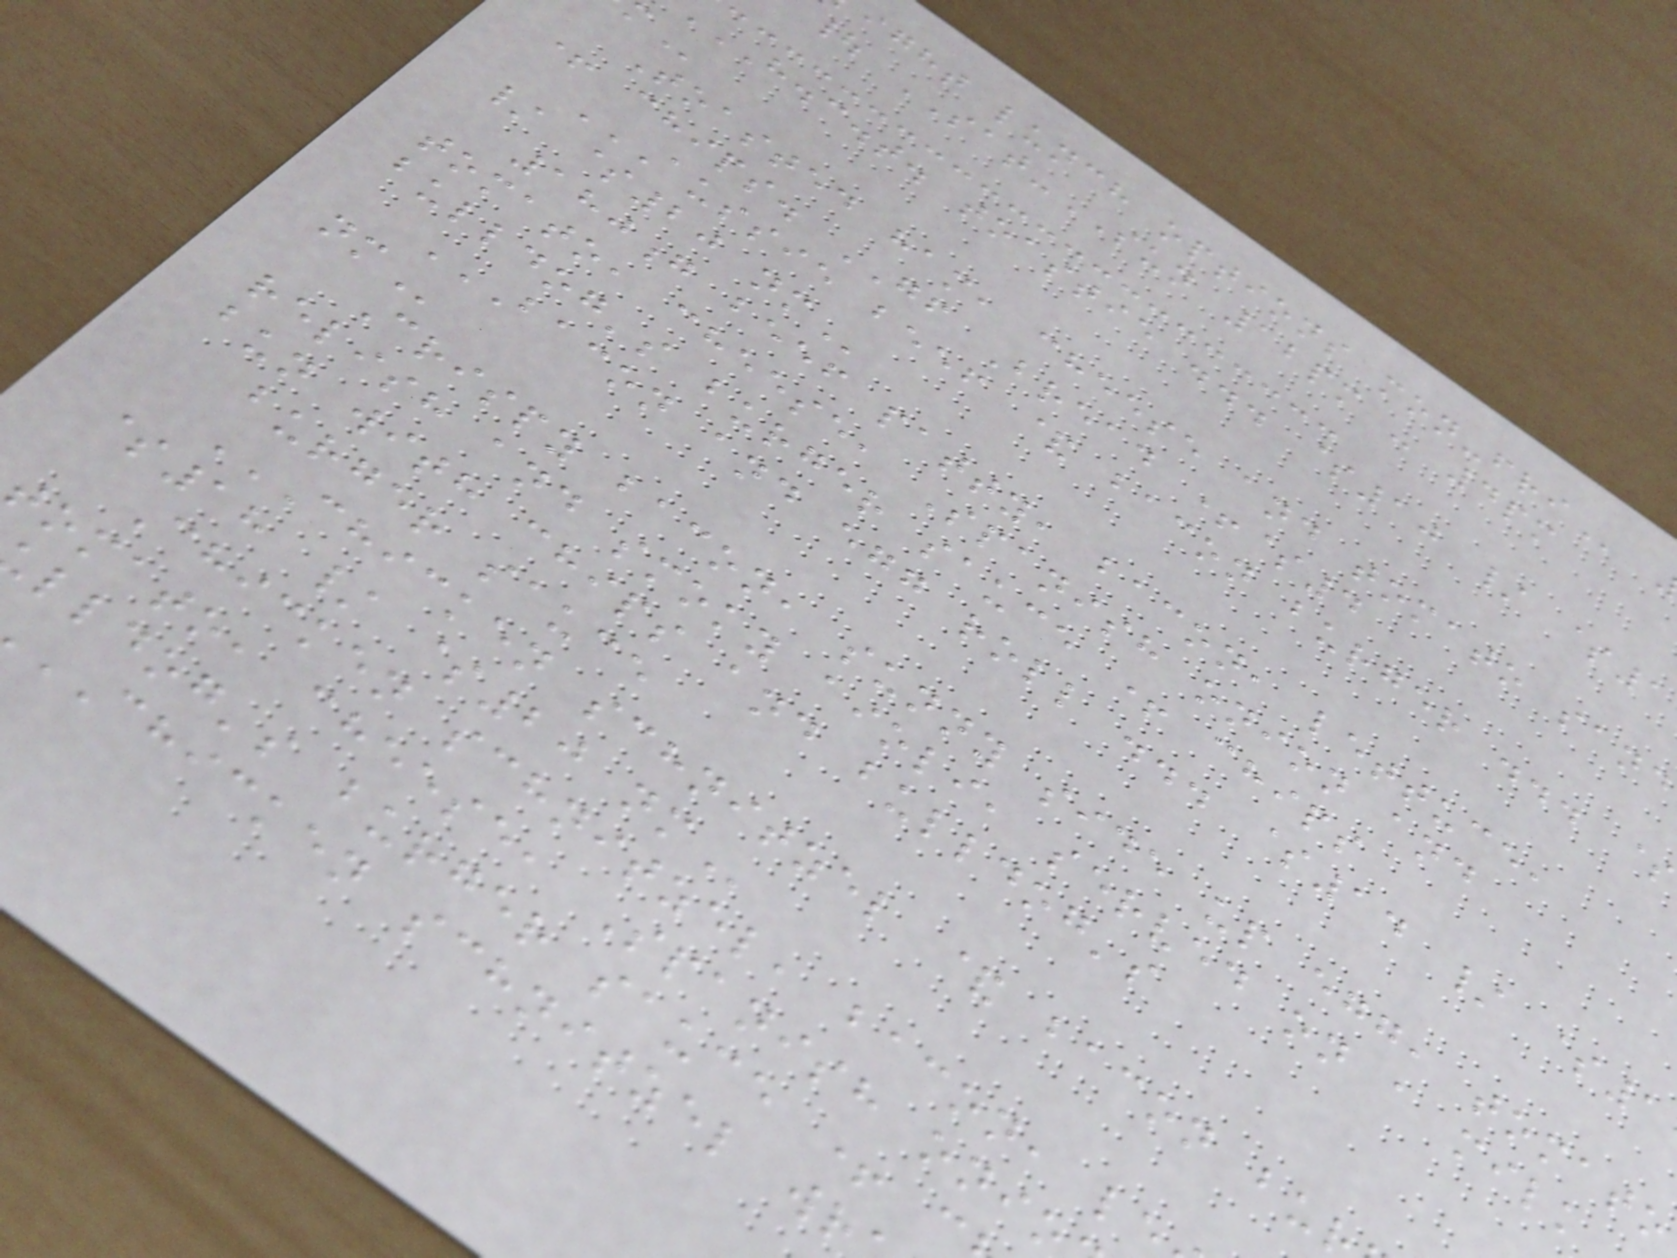ight lunch options
| SAT-SUN 12pm - 4pm
h.c.t. toastie ... $10 / $1
Toasted ham, cheese and tomato sand
+ chips. GF Bread +$4
/ $20
180g beef patty, bacon, lettuce,
tomato, cheese, Spanish onion and
bulldog's burger sauce + chips
Crispy bacon, sunny side up egg, tomato
relish and smoky aioli, served on a milk
bun with chips and bulldog's
burger sauce
$18 / $20
Chicken schnitzel, bacon, le
tomato, cheese, Spanish onio
lldog's burger sauce + c
CHICKEN schnitzel
